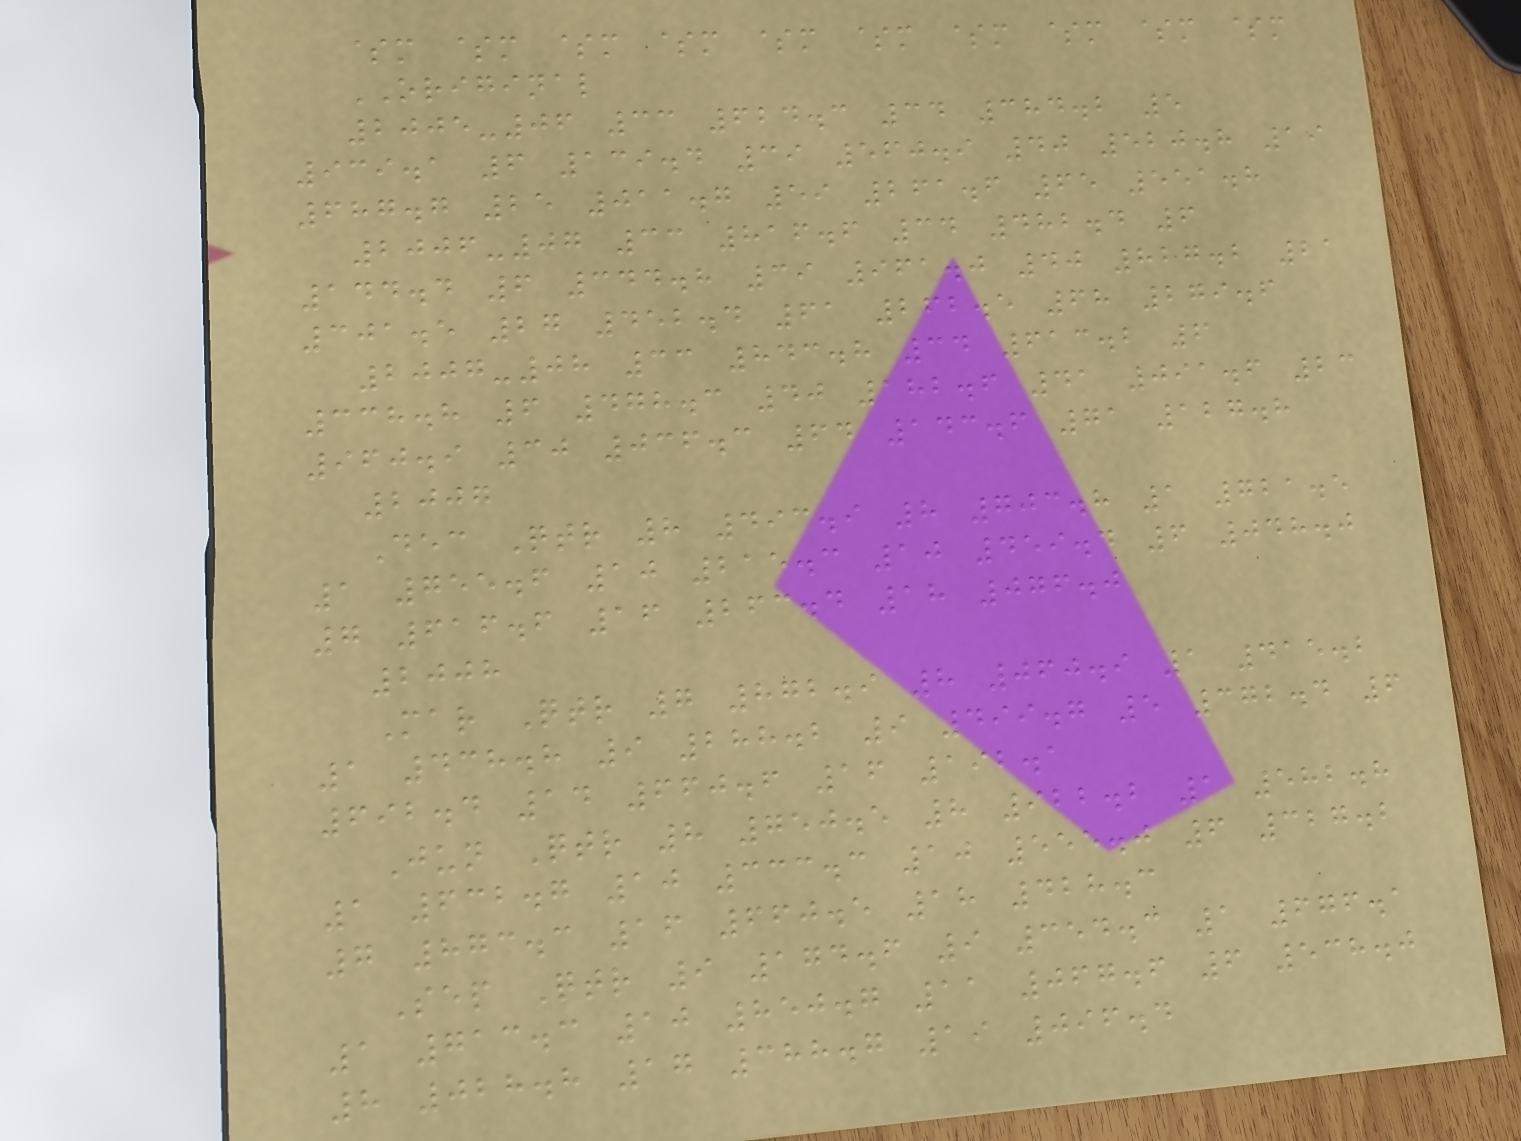$m $m $m $m $m $m $m $m $m $m
ORIGINAL
2005-06 33 624.3 34 384.2 5
939.1 6 139.4 39 560.9 40 520.8 19
687.7 25 011.7 59 261.6 65 551.8
2006-07 33 816.6 34 482.4 6
144.4 6 344.8 39 961.0 40 827.2 21
301.5 27 452.4 61 262.5 68 279.6
2007-08 33 843.8 34 613.2 6
338.8 6 478.3 40 182.6 41 091.6 23
960.9 30 036.3 64 143.6 71 127.8
2007
Dec Qtr 8 493.9 8 703.8 1 721.5
1 755.6 10 215.3 10 459.4 6 048.0
7 616.6 16 263.4 18 076.0
2008
Mar Qtr 7 872.9 8 060.9 1 415.2
1 438.8 9 288.2 9 499.7 5 372.4 6
692.4 14 660.6 16 192.1
Jun Qtr 8 750.5 8 922.2 1 582.8
1 632.7 10 333.3 10 555.0 6 327.2
7 873.3 16 660.5 18 428.3
Sep Qtr 9 174.6 9 354.3 1 676.1
1 713.3 10 850.7 11 067.6 6 538.0
8 028.8 17 388.7 19 096.4
